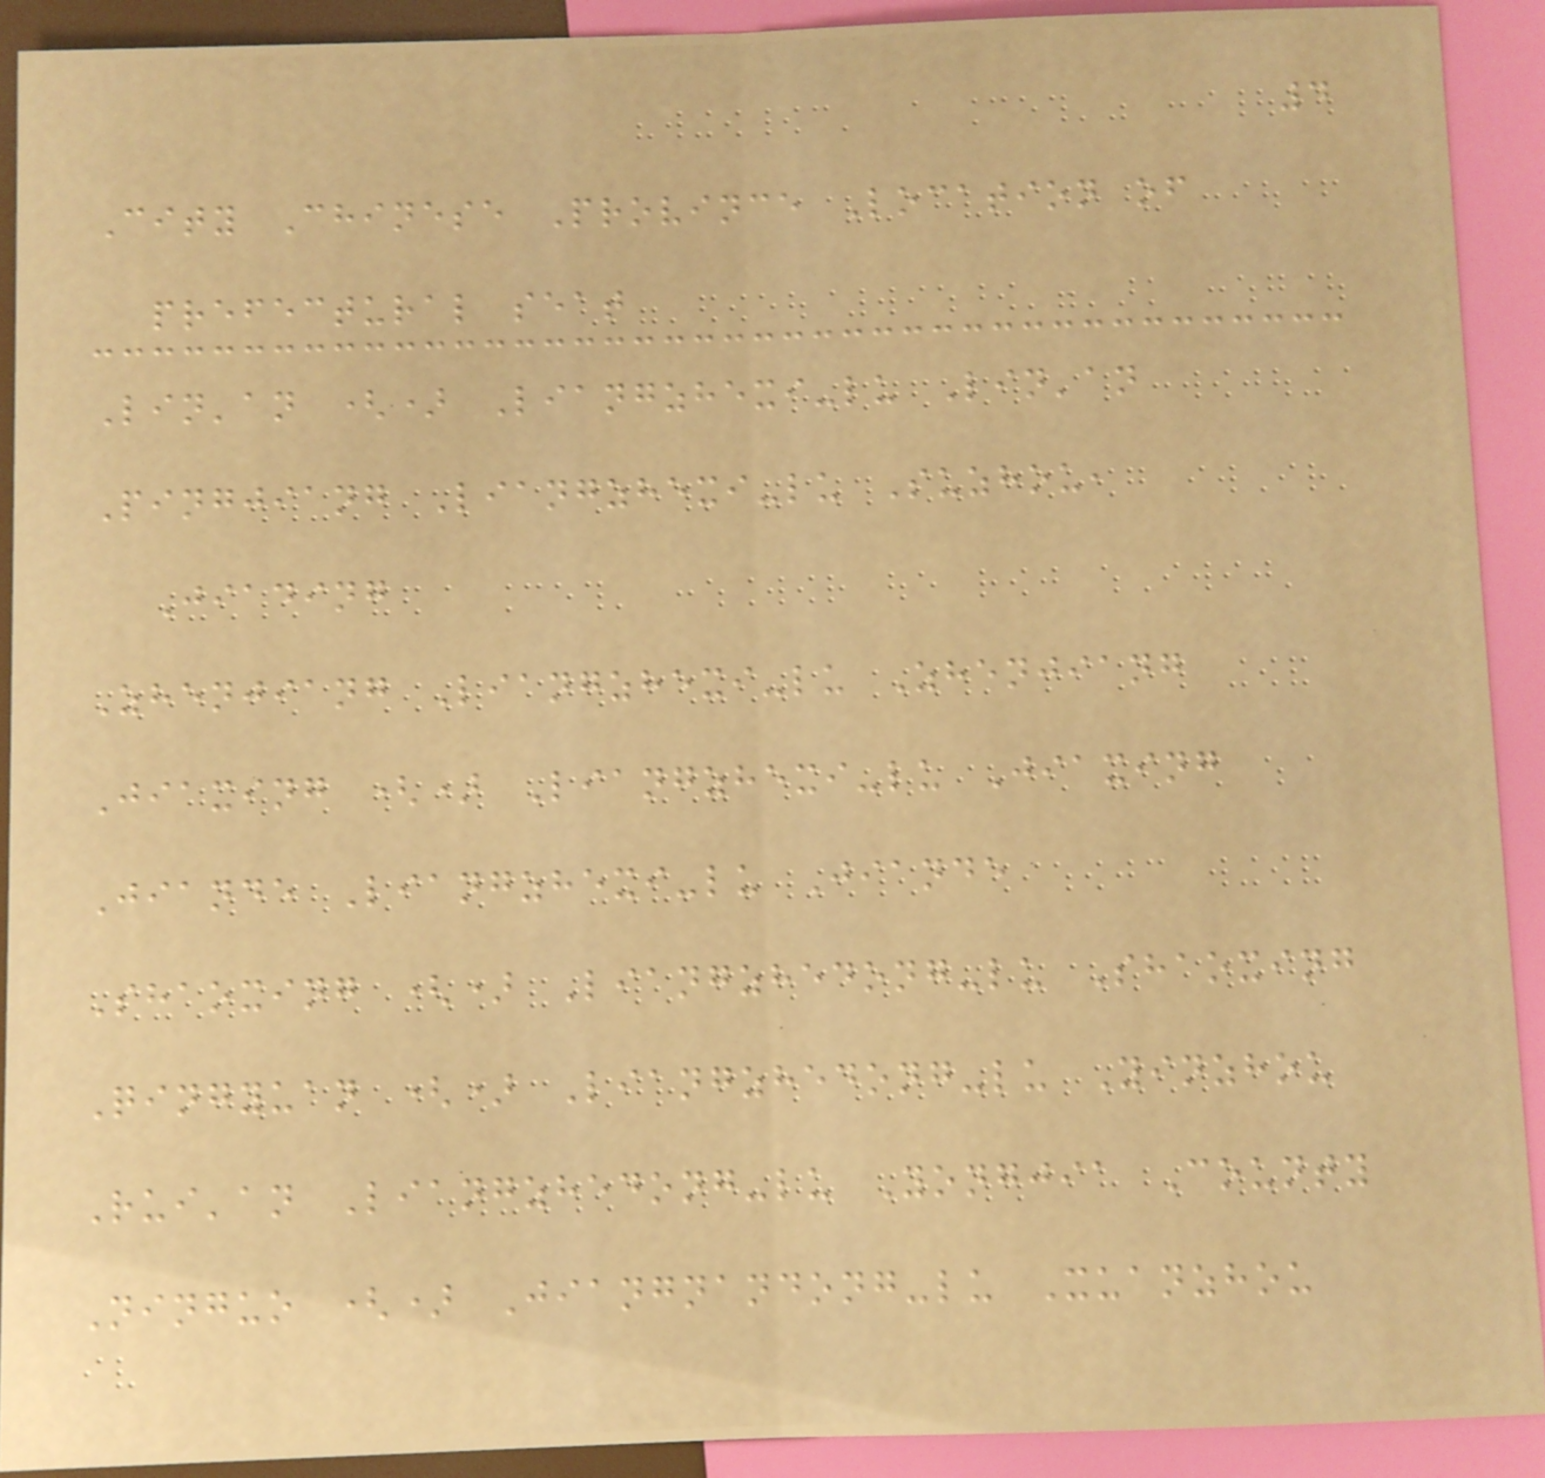4
City Chinese Province Location of
prefectural seat
Lin'an () Liangzhexi-lu Lin'an
Pingjiang Liangzhexi-lu Suzhou,
Jiading
Zhenjiang Liangzhexi-lu Zhenjiang
Jiaxing () Liangzhexi-lu Jiaxing
Jiande Liangzhexi-lu Jiande
Shaoxing () Liangzhedong-lu Shaoxing
Qingyuan () Liangzhedong-lu Yinzhou
Rui'an Liangzhedong-lu Yongjia County
Ninguo () Jiangnandong-lu Xuanzhou
